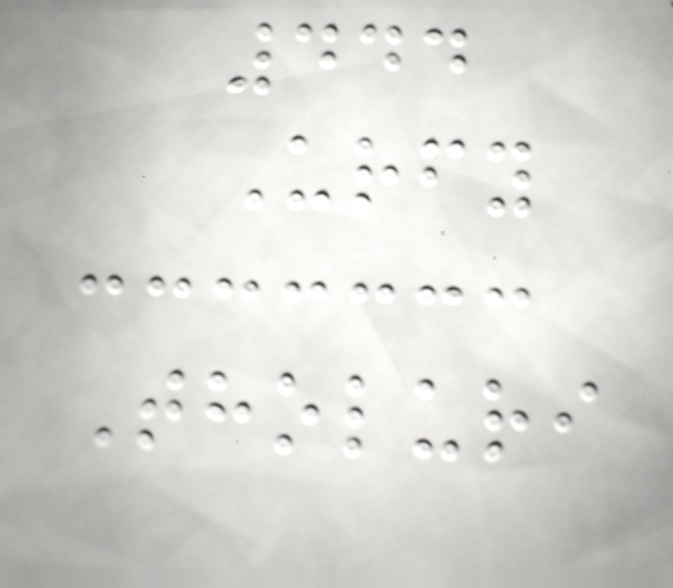444
Urfy
Tholuri
